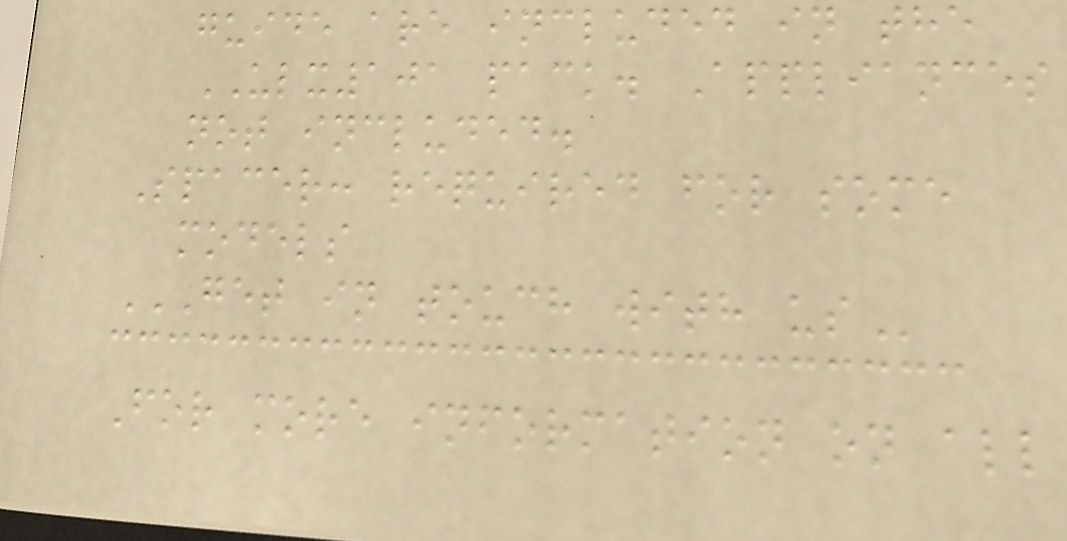guide are included in the
ULX101 pack. Appliances
not included.
Spacer: required for some
models
GET IN TOUCH WITH US
For more information on all
